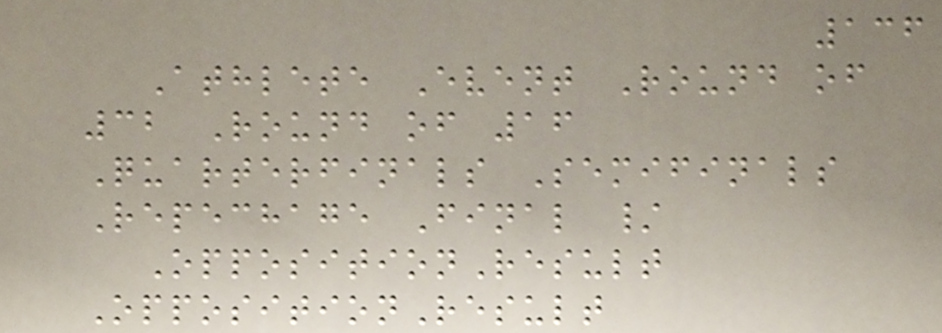136
Athlete Event Round of
32 Round of 16
Quarterfinals Semifinals
Repechage Final /
OppositionResult
OppositionResult
